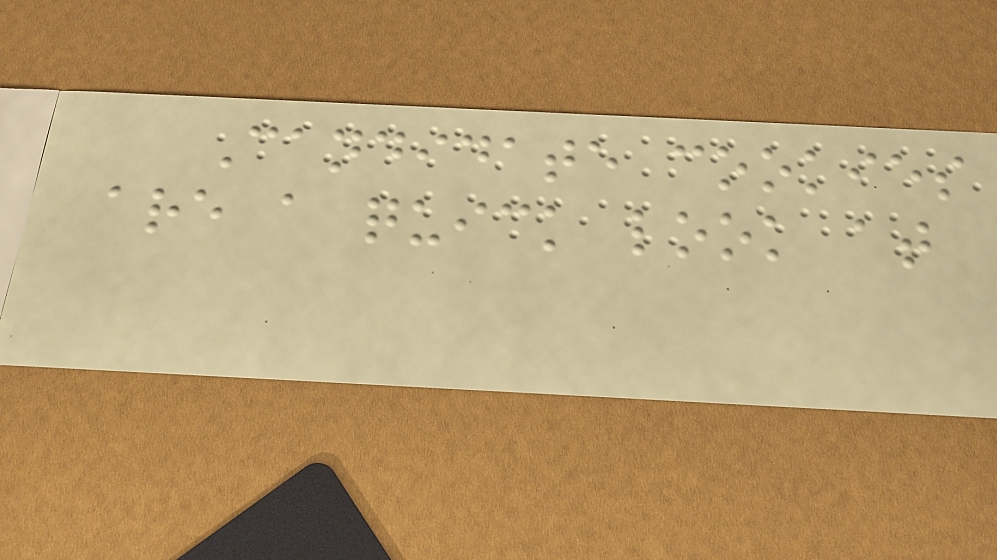Candidate cookies
are a quick look at
